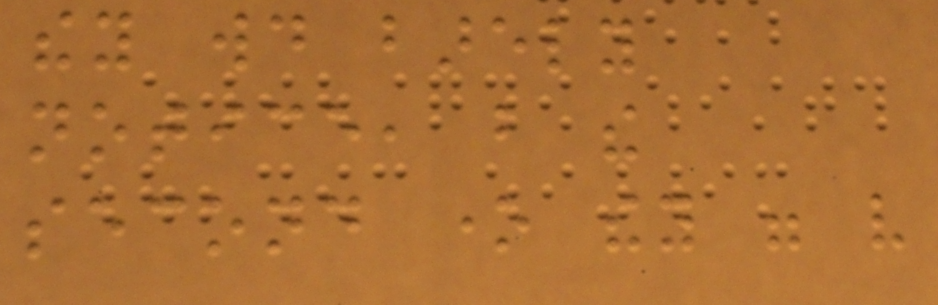they would barely
notice, but the
second one they were very
